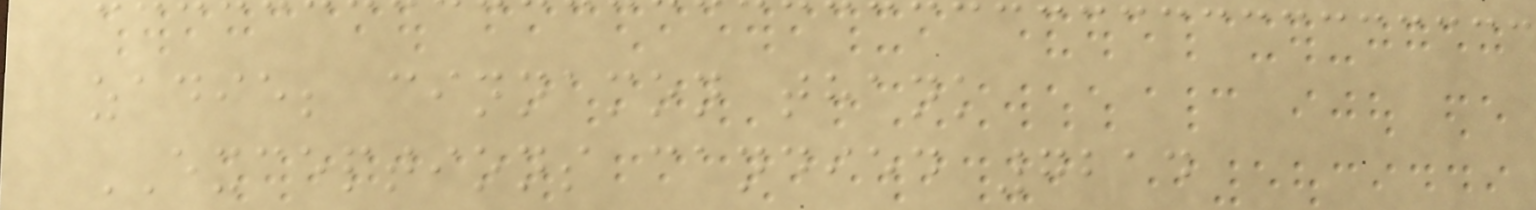zadie; cinnamon thank
EXCEPTIONS candied 7214
